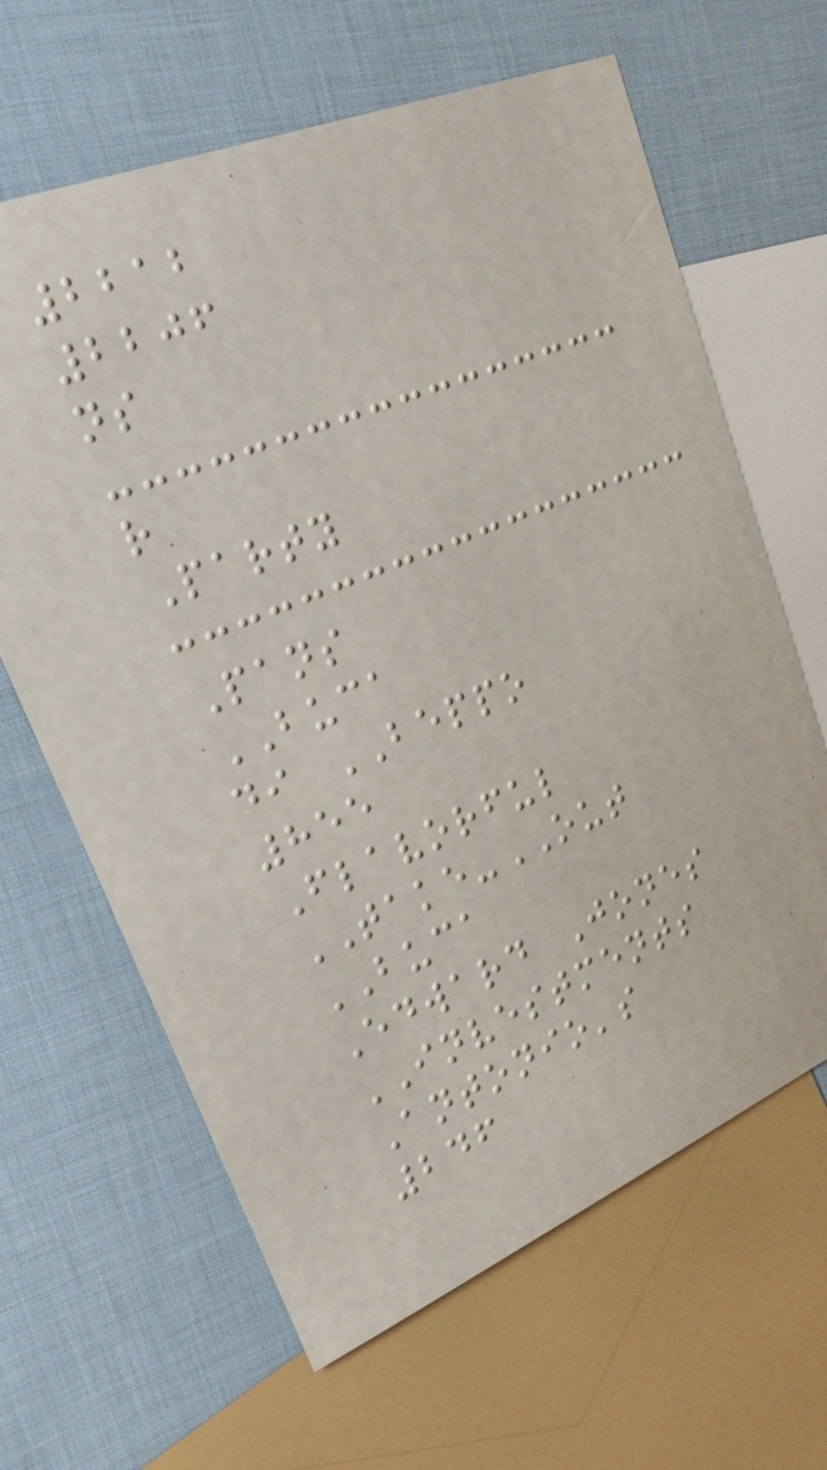2212
2206
ns
r
Party
Pans
BUCA
di BEPPO
855
Flavorful
TAKE-OUT
BUCA
Edward Jones
INVESTMENTS
Antonio's
246
